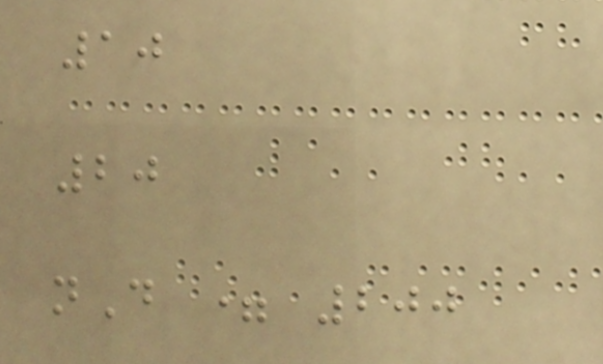10
20
nD = 200
